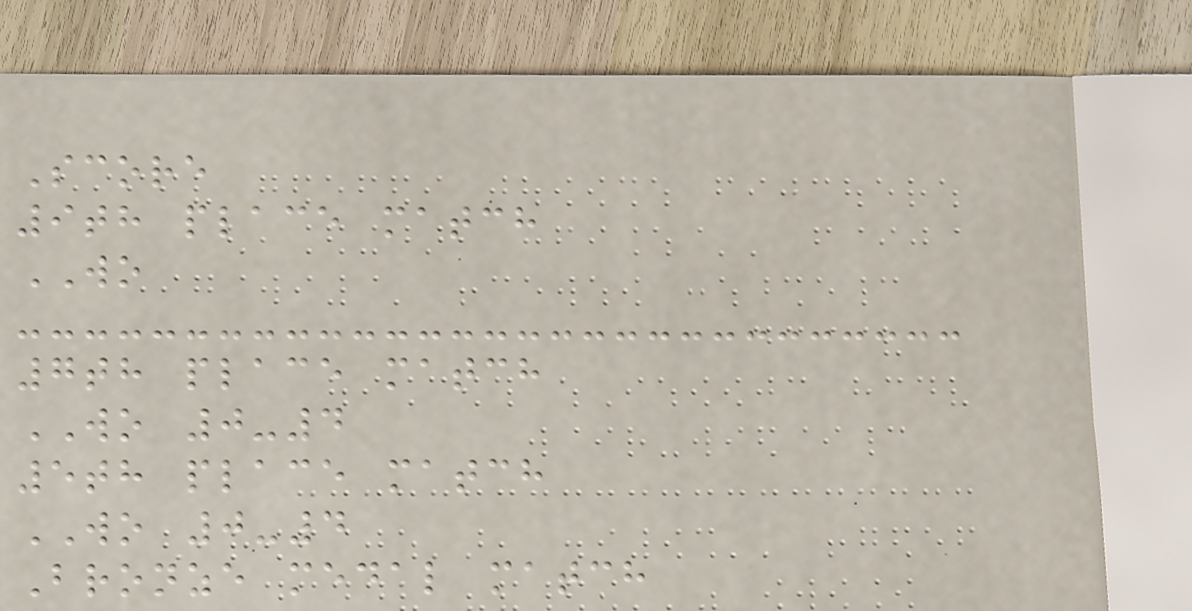Score
9th place match
WO
7th place match
WO 0-4
5th place match
WO 0-4
Bronze medal match
